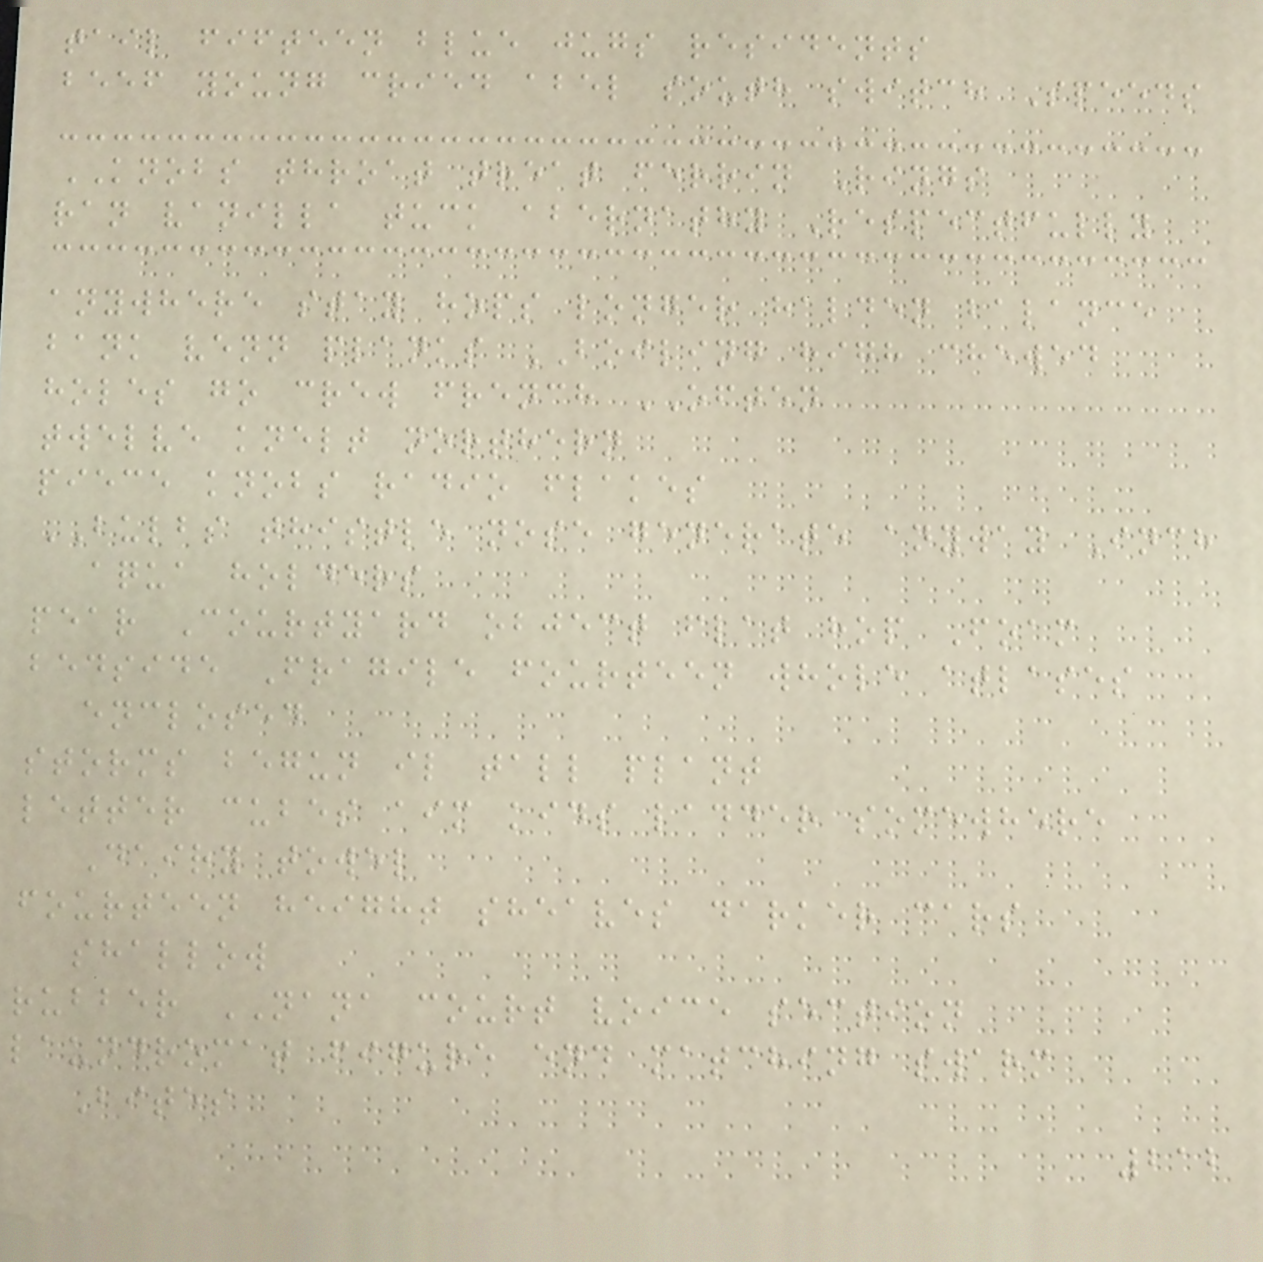tail fifteen blue jugs residents
beef young cried abel south switch Speeds
KNOBS throat treat ferrin Rings
ran vanilla tuck abernathy Respectfully
anywhere stay hops longer halden balance
bank venn planks BOILING high chewed
holes go crew french OFTEN
twelve knelt northern
piece knobs radio flakes
BULBS thistle nose generate anyway Inch
aqua holders
pear Courtyard object flat hop Foam
bedside Fragile fourteen whole atlases
enclosed
storms begun il tall plant
letter cubes aim kids ladder somewhere
Dairy towel
fourteen height sheaves darker cars
shallow
rubber NANA court voice section
laundromat figure end matching swarm
Bites
212
